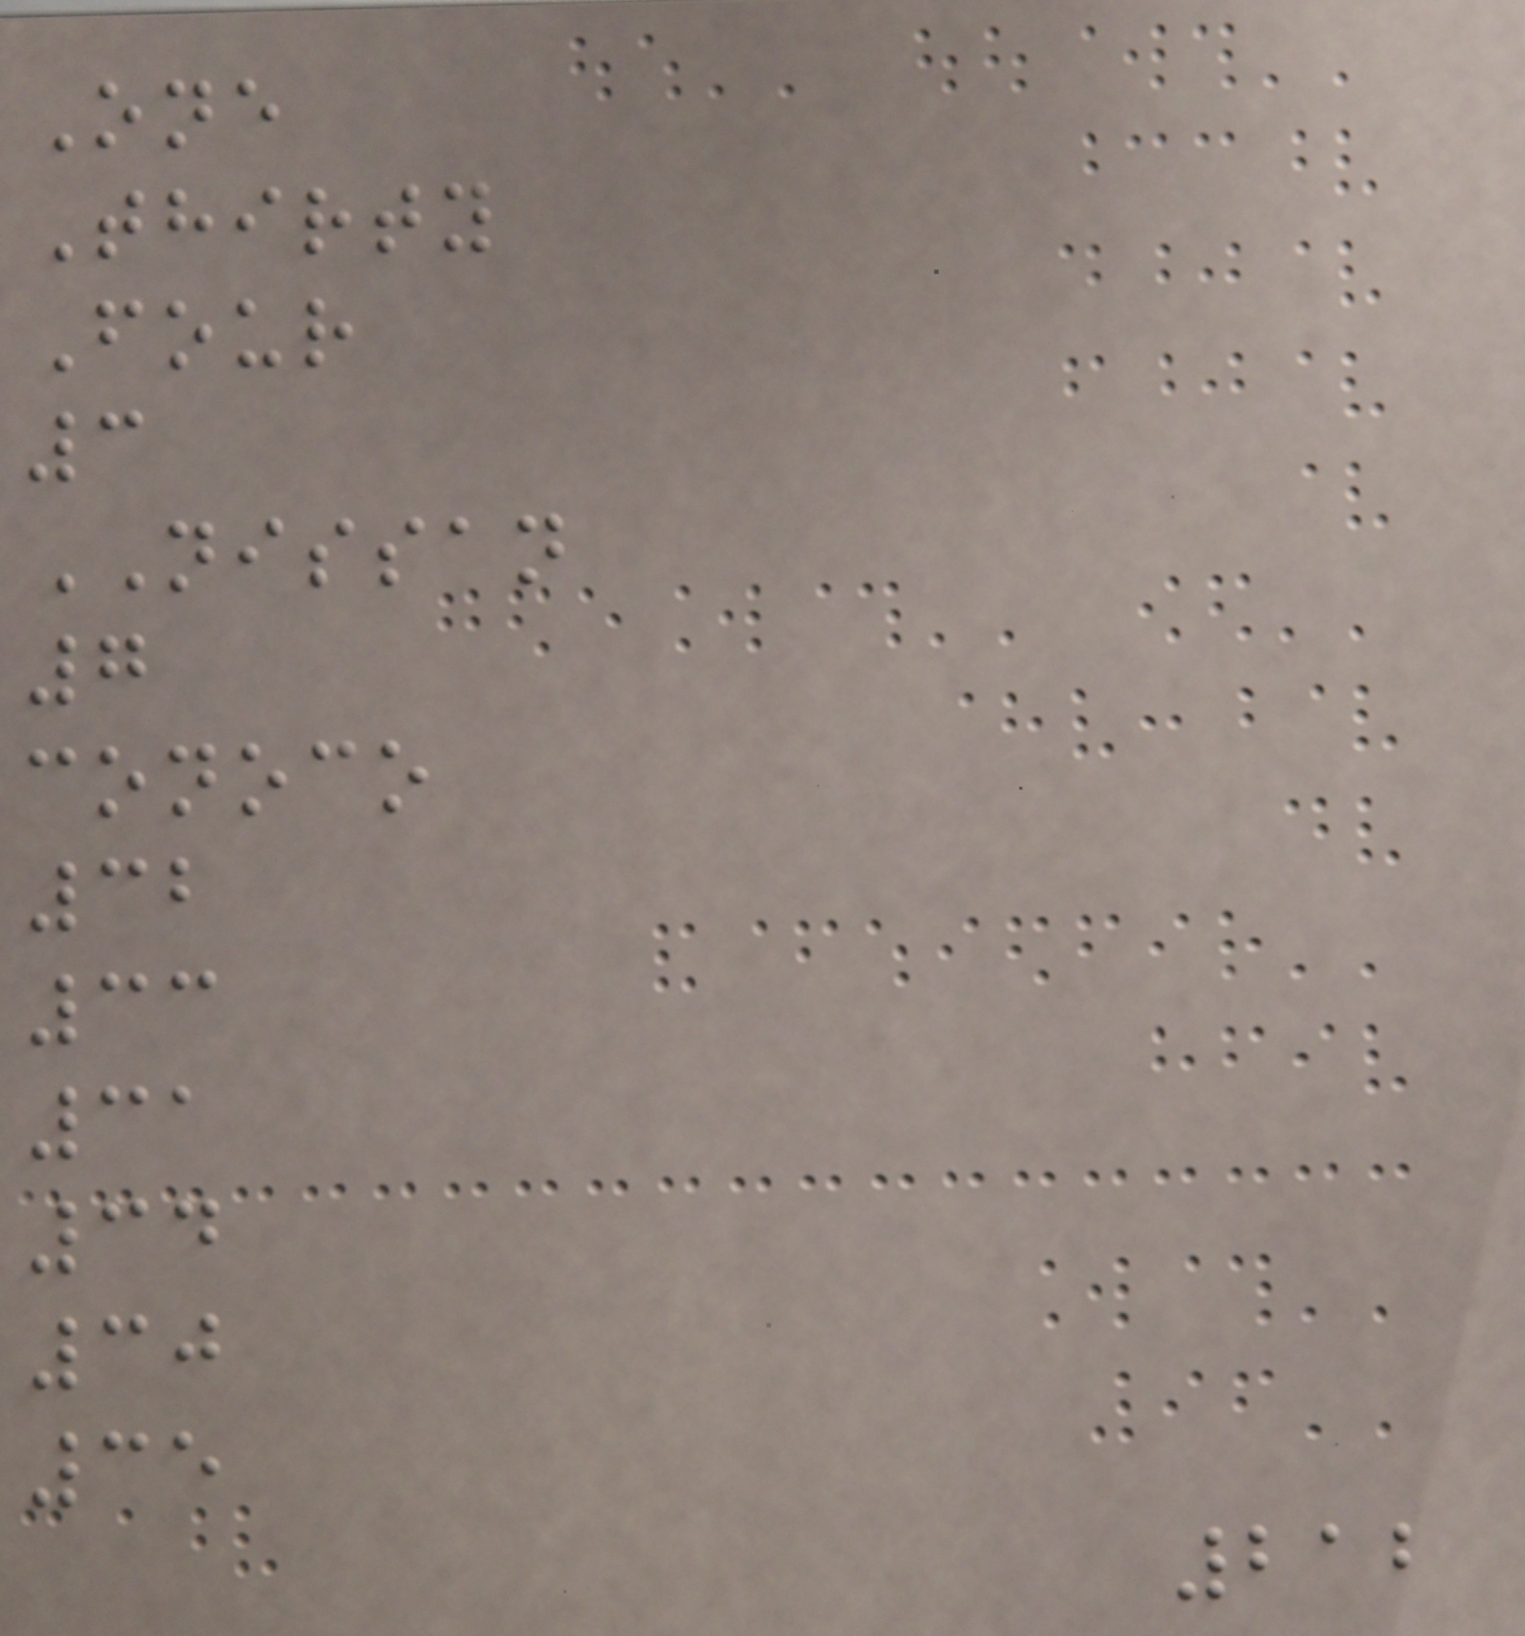One
Thirty
Four
3
NISSAN
7
conoco
32
33
31
34
30
35
212
